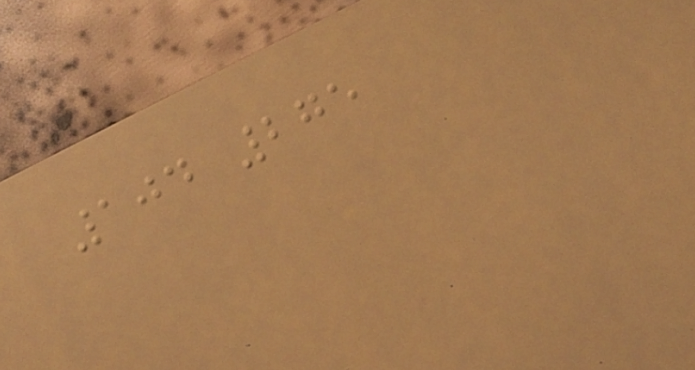104 275
